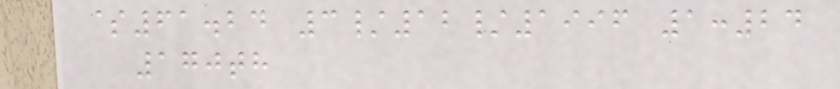$61.24 3/12/1996 1:24
170th
